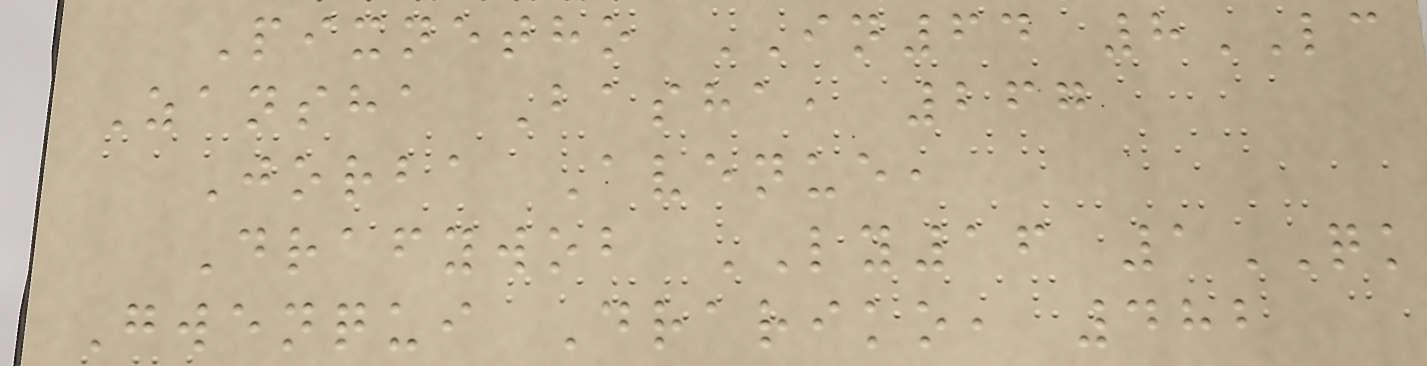Pixnetho IN64 8LC
Zansha Basha, 267
Jorba Avenue,
Drafywob LY16 1QK
Gwenqui Drariko, 482
